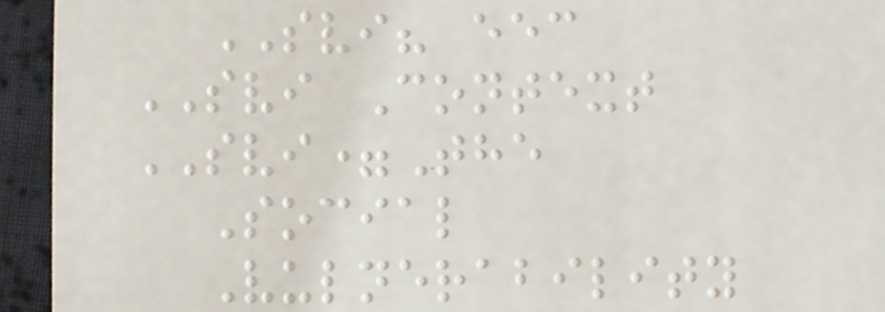SVI? eec
SVI Context
SVI=The
Social
Vulnerability
